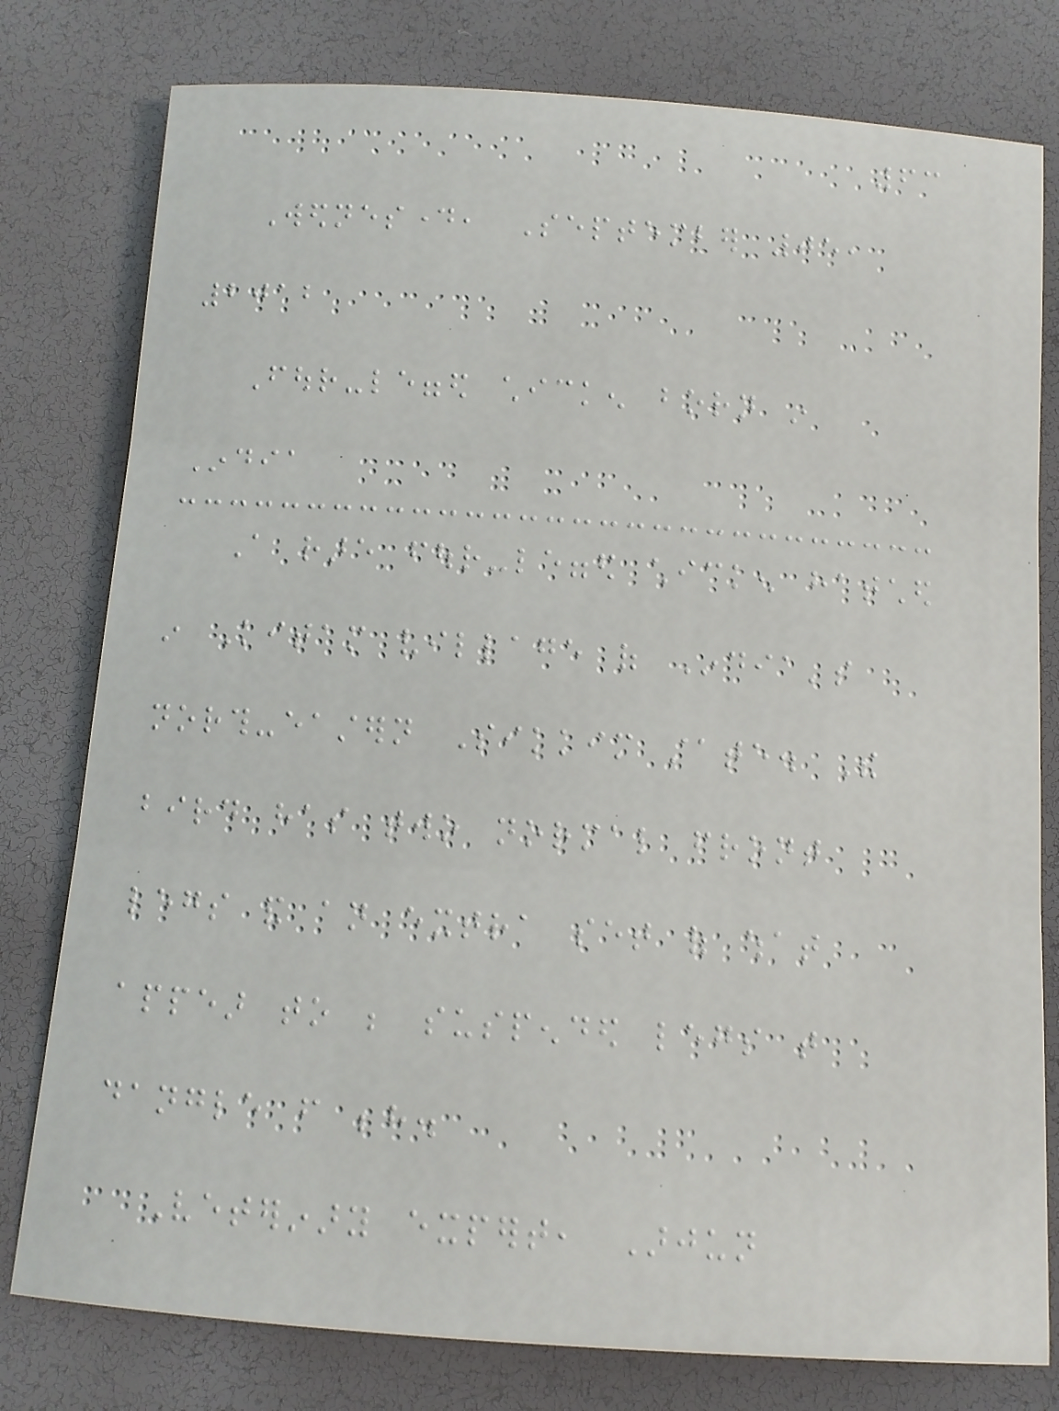63
Wednesday, September 05,
2012
Four-legged chicken born in
India
A rare four-legged chicken hatched
in Kitam village of India's
north-eastern Sikkim state. The
bird has two normal front
legs and an extra set of what
appear to be suspended legs that
dangle from behind.
Veterinary expert, Arjun
